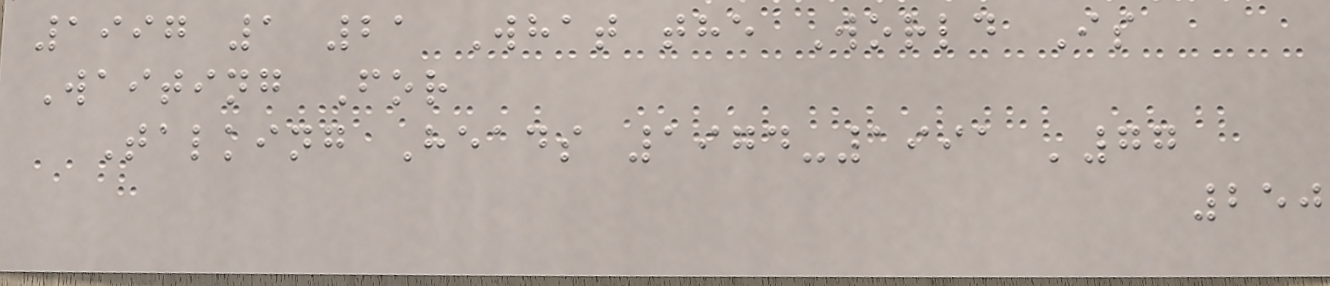1997 1 21 What the World Is
Waiting For
Talking Heads 1974-1991 '77
250
